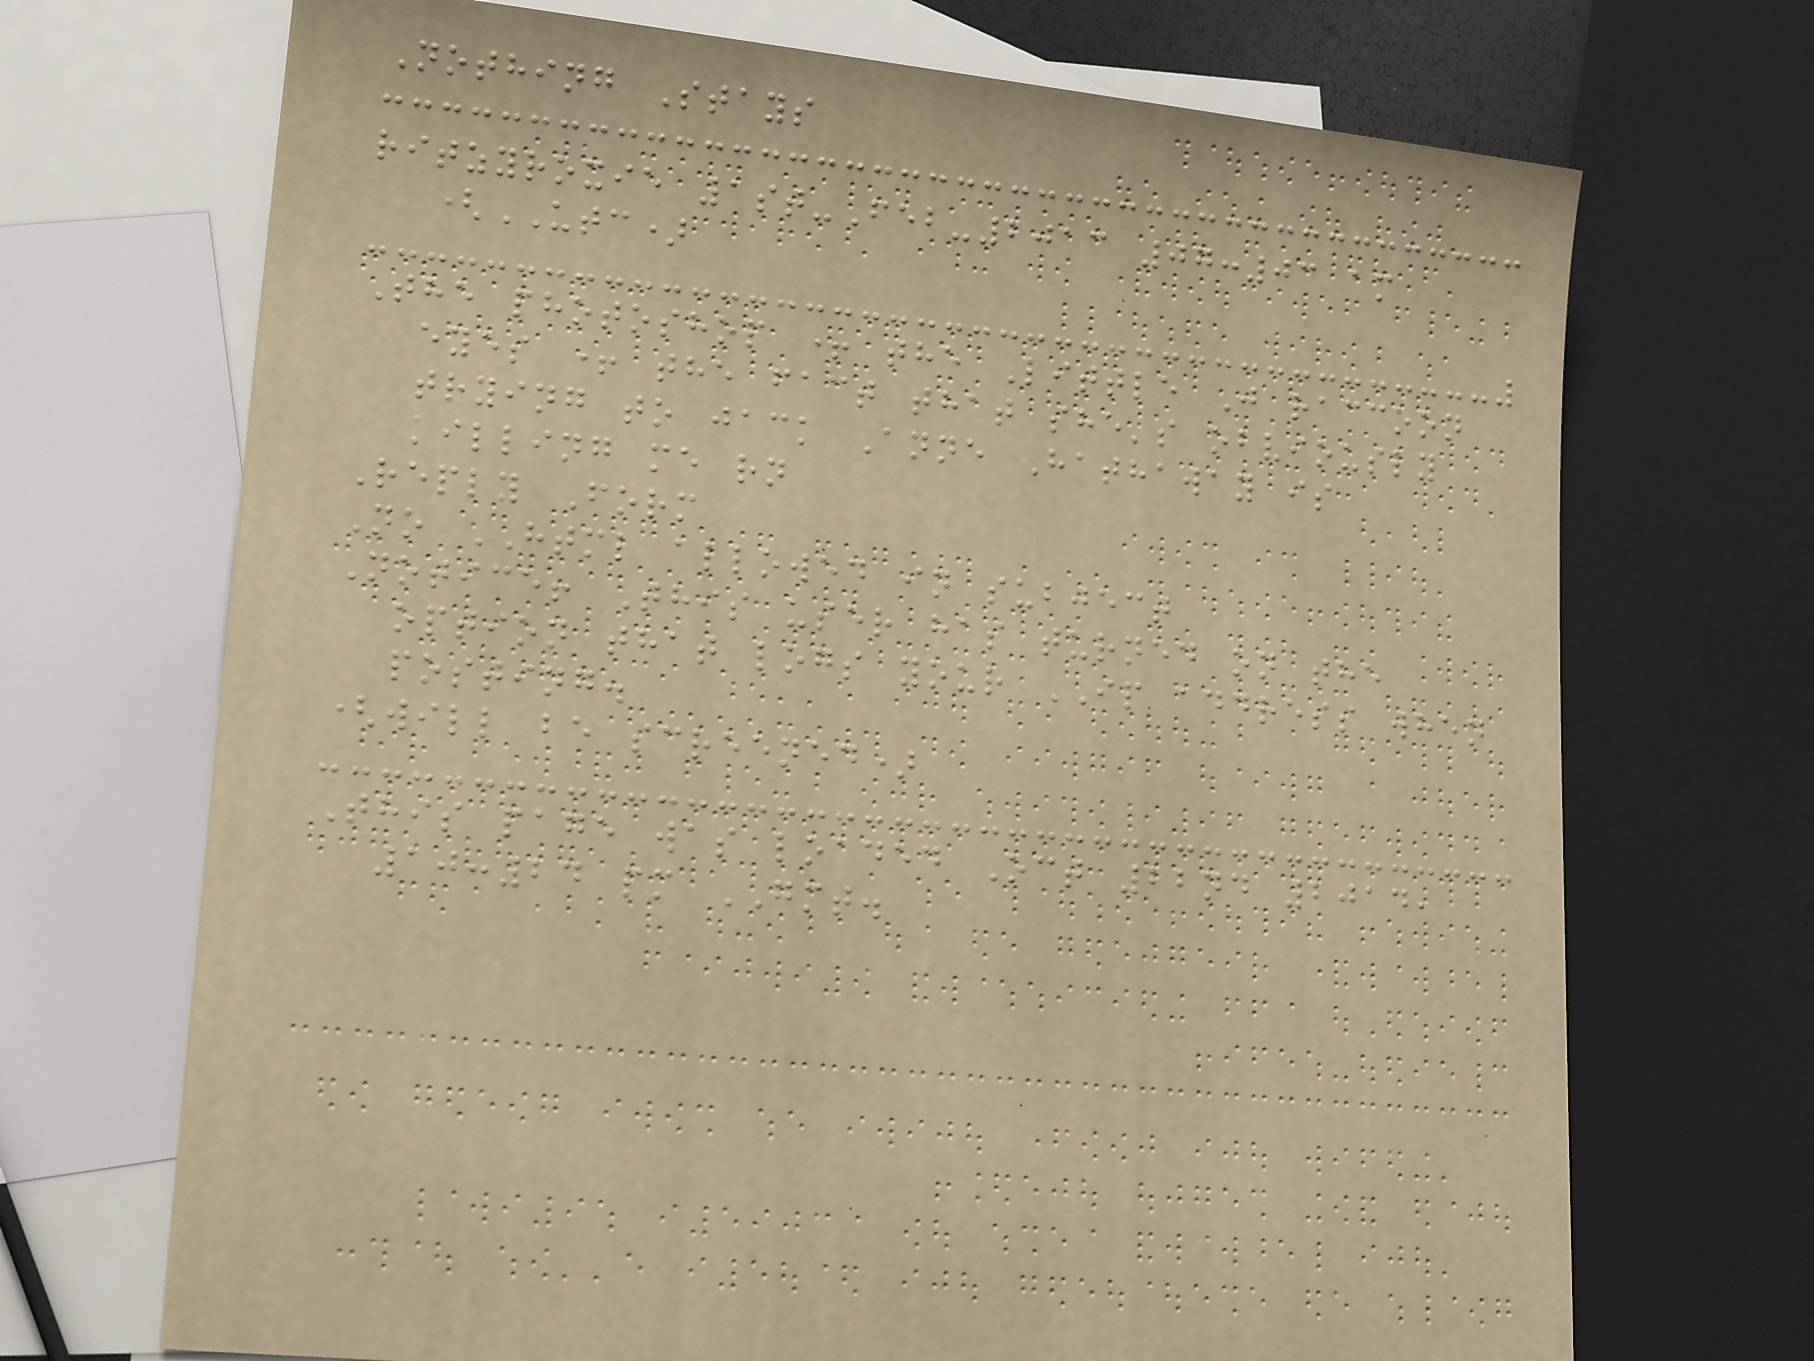Nothing Stays
ritzyroxie 1st-Feb-2013 07:03 am
(UTC)
The photoshop + the Little J raccoon
eyes + the fact that she's obviously
trying to jack Anne Hathaway is
killing me rn
Reply Form
No HTML allowed in subject
Notice! This user has turned on the
option that logs your IP address when
posting.
(will be screened)
This page was loaded Oct 22nd 2014,
10:24 pm GMT.
